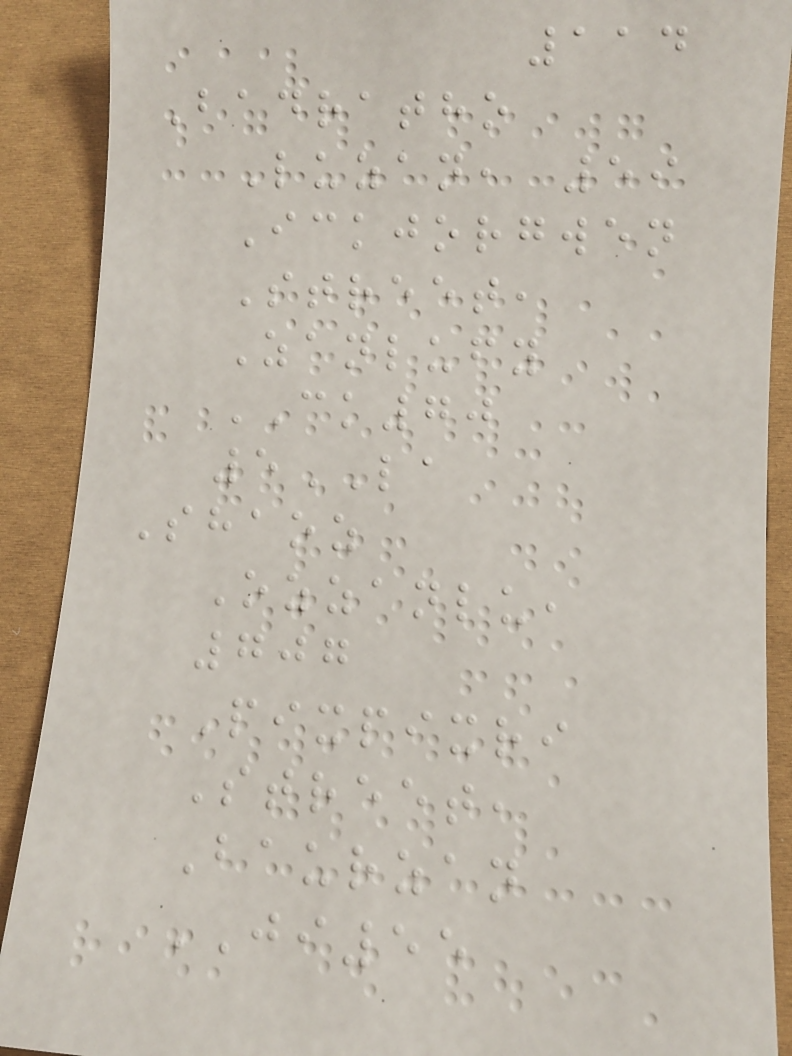114
Badratho
Luzan, 59
Ickjorgwen
Street,
Zanlufy
CK70
5LA
Shaoz
Ozzanlu,
707
Pixpixri
Street,
Baurzan
JI55
